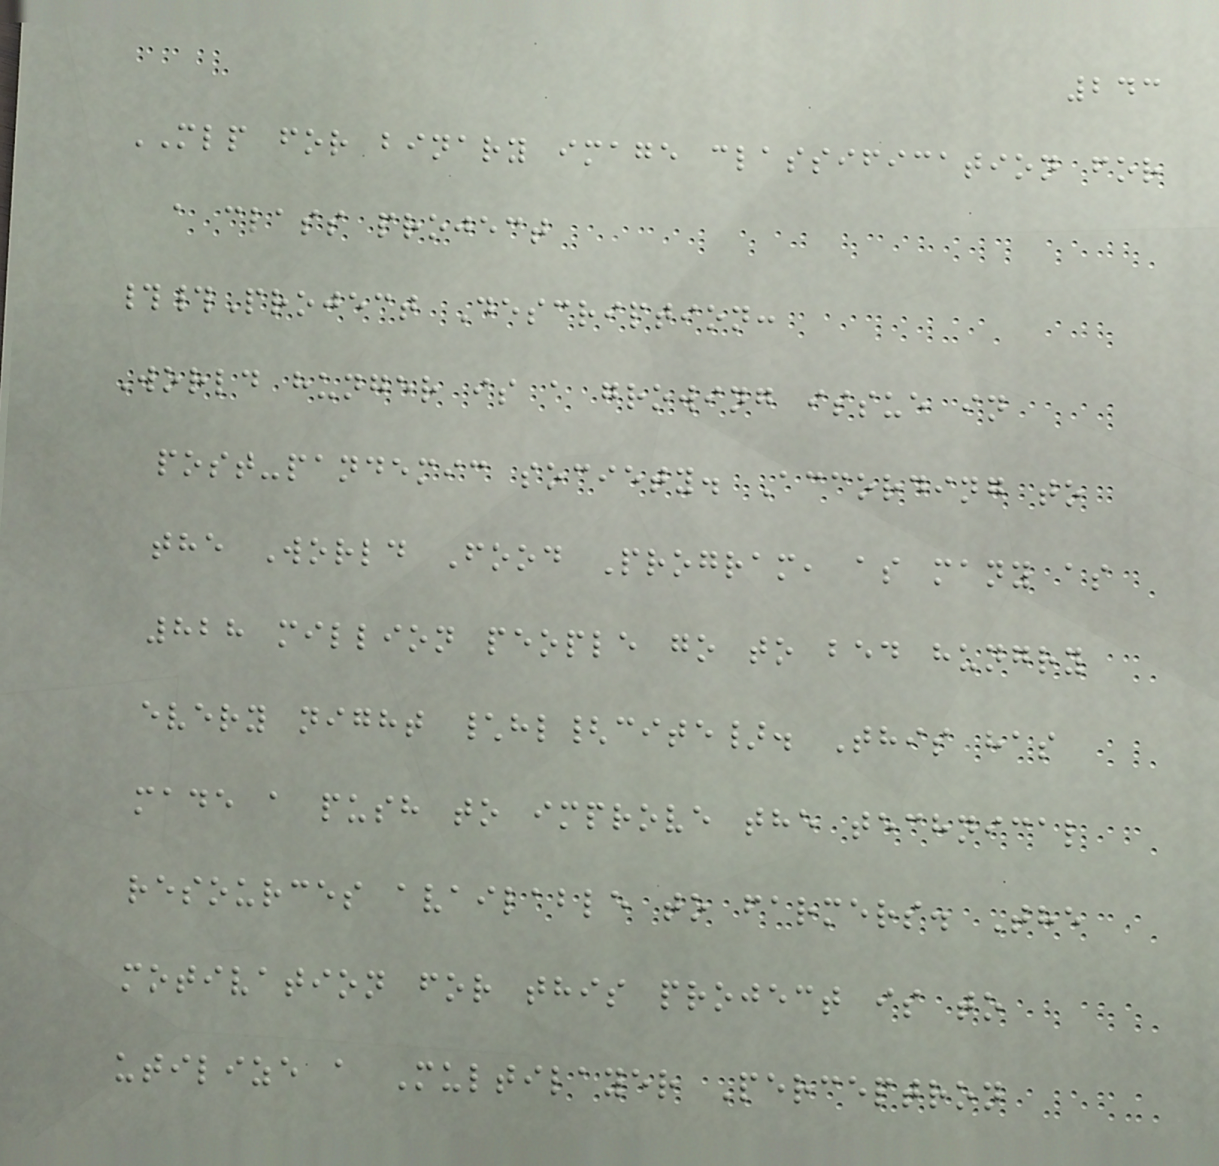243
MLP for binary image classification for
a class project
##Project Description:
World hunger is a growing issue in
post-pandemic society. According to
the World Food Program, as many as
828 million people go to bed hungry
every night \hl{cite}. This has
made a push to improve the technical
resources available to farmers. The
motivation for this project is to
utilize a Multilayer Perceptron
